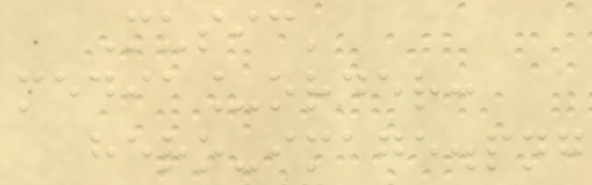Music'
media_order:
hero-image.png
